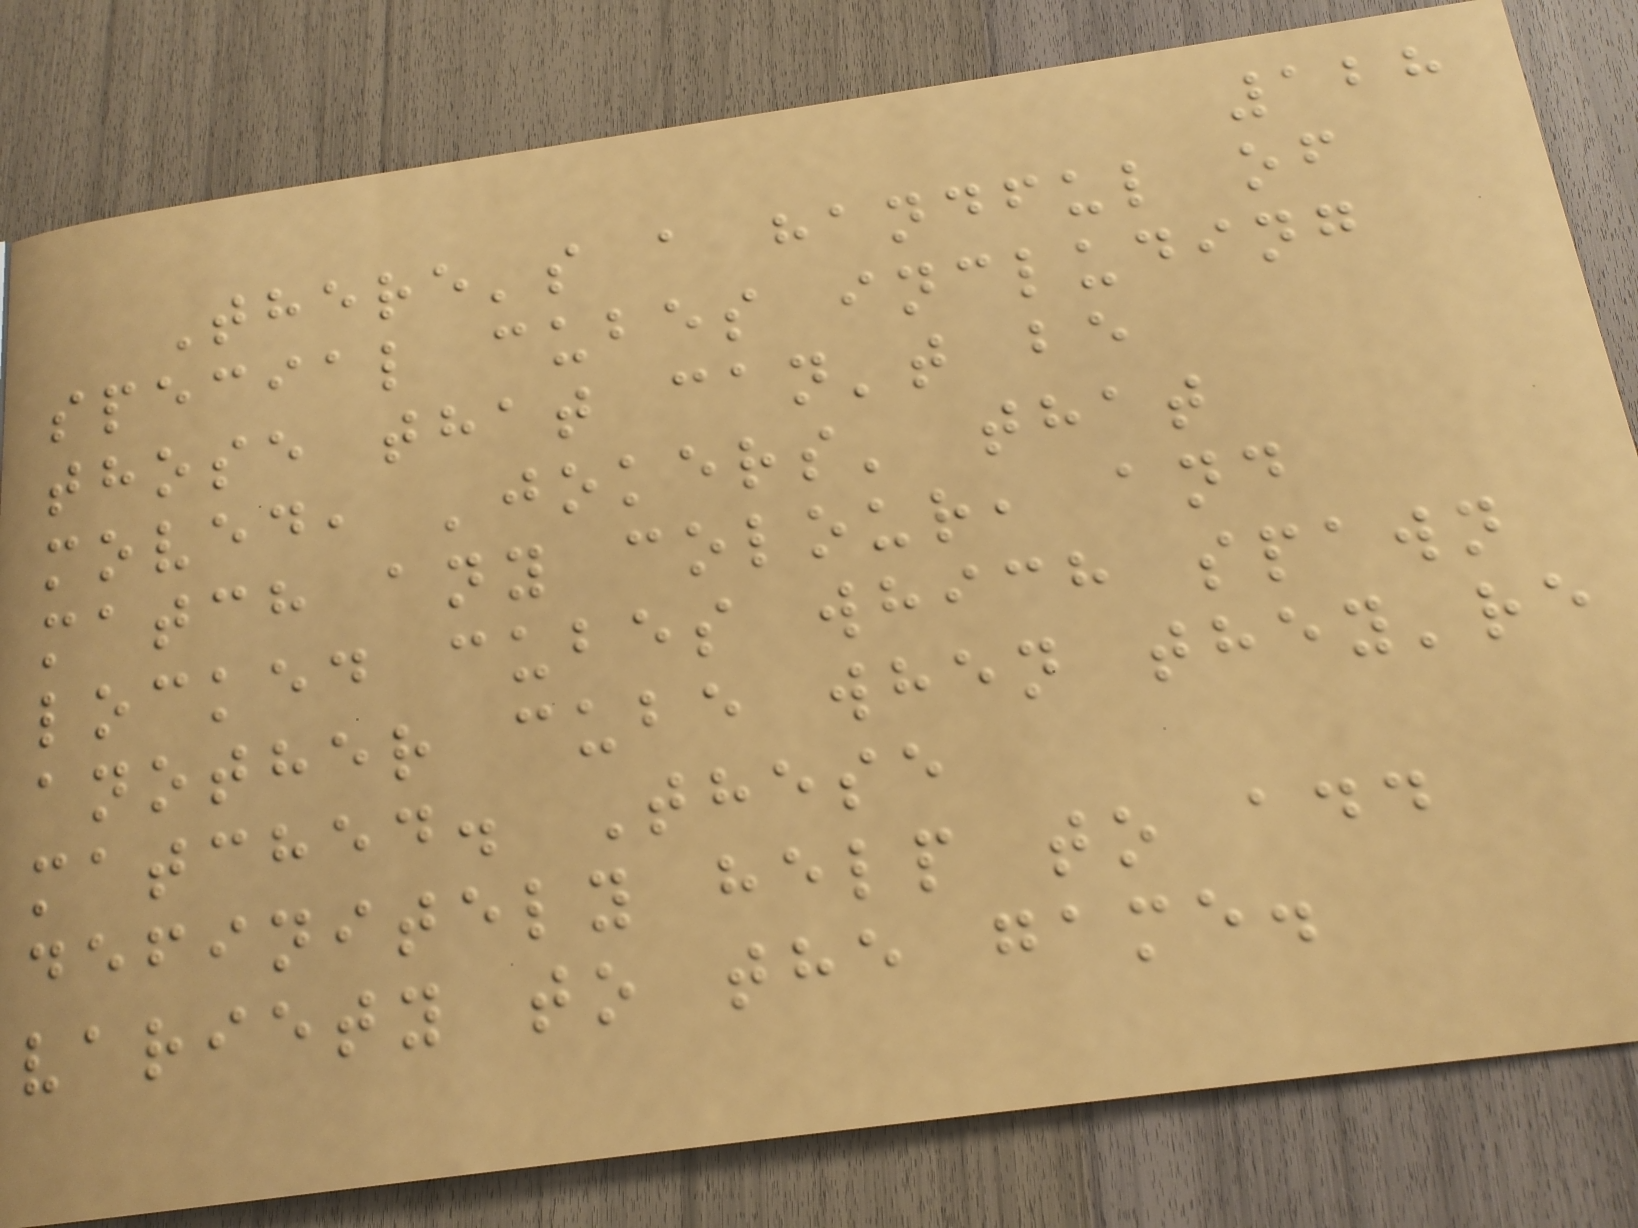128
There's a handful of
special cubes including
those that can't be
moved, 'jokers' that
match any colour, and
locked cubes which spawn
another cube when they're
matched. These
definitely help to add
variety to the game.
